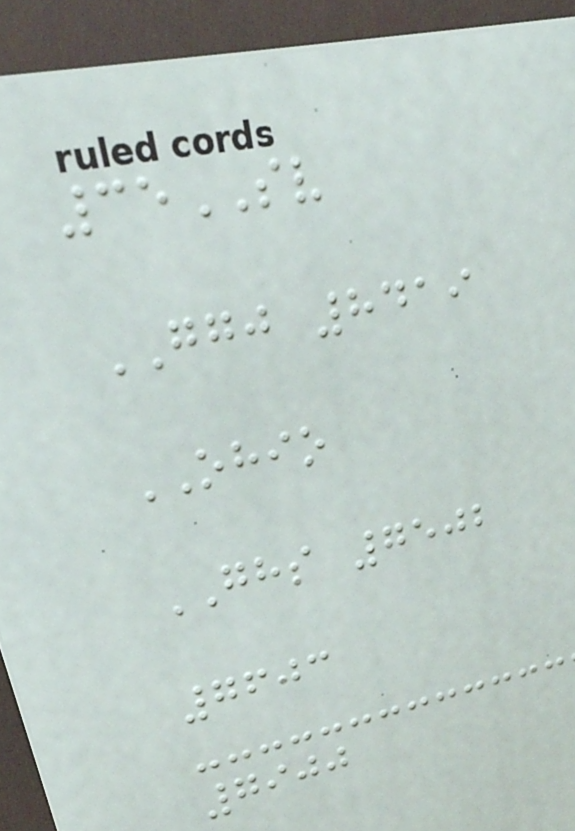35SV
GGJ 8419
OHIO
GHS 7502
7603
7900
